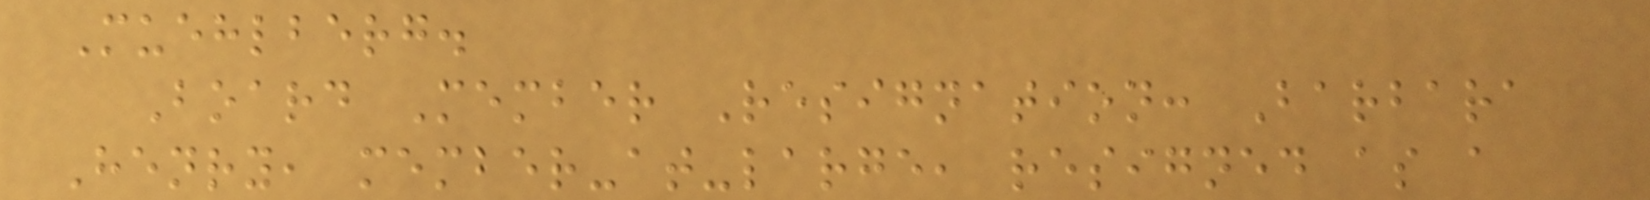Muehlberg.
Board Member Resignation: Barbara
Henry, member-at-large, resigned as a
